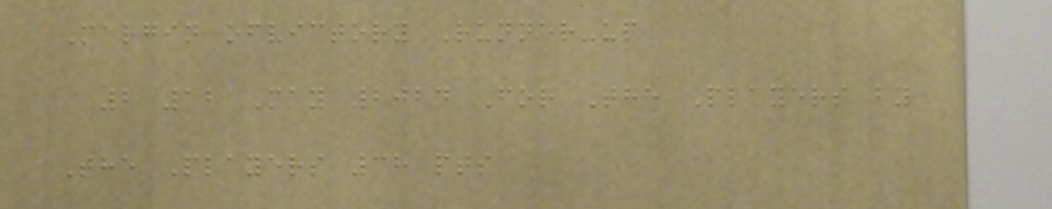Margin ofvictory Runner-up
2 12 May 2024 For The Players by
The Players 38 pts
